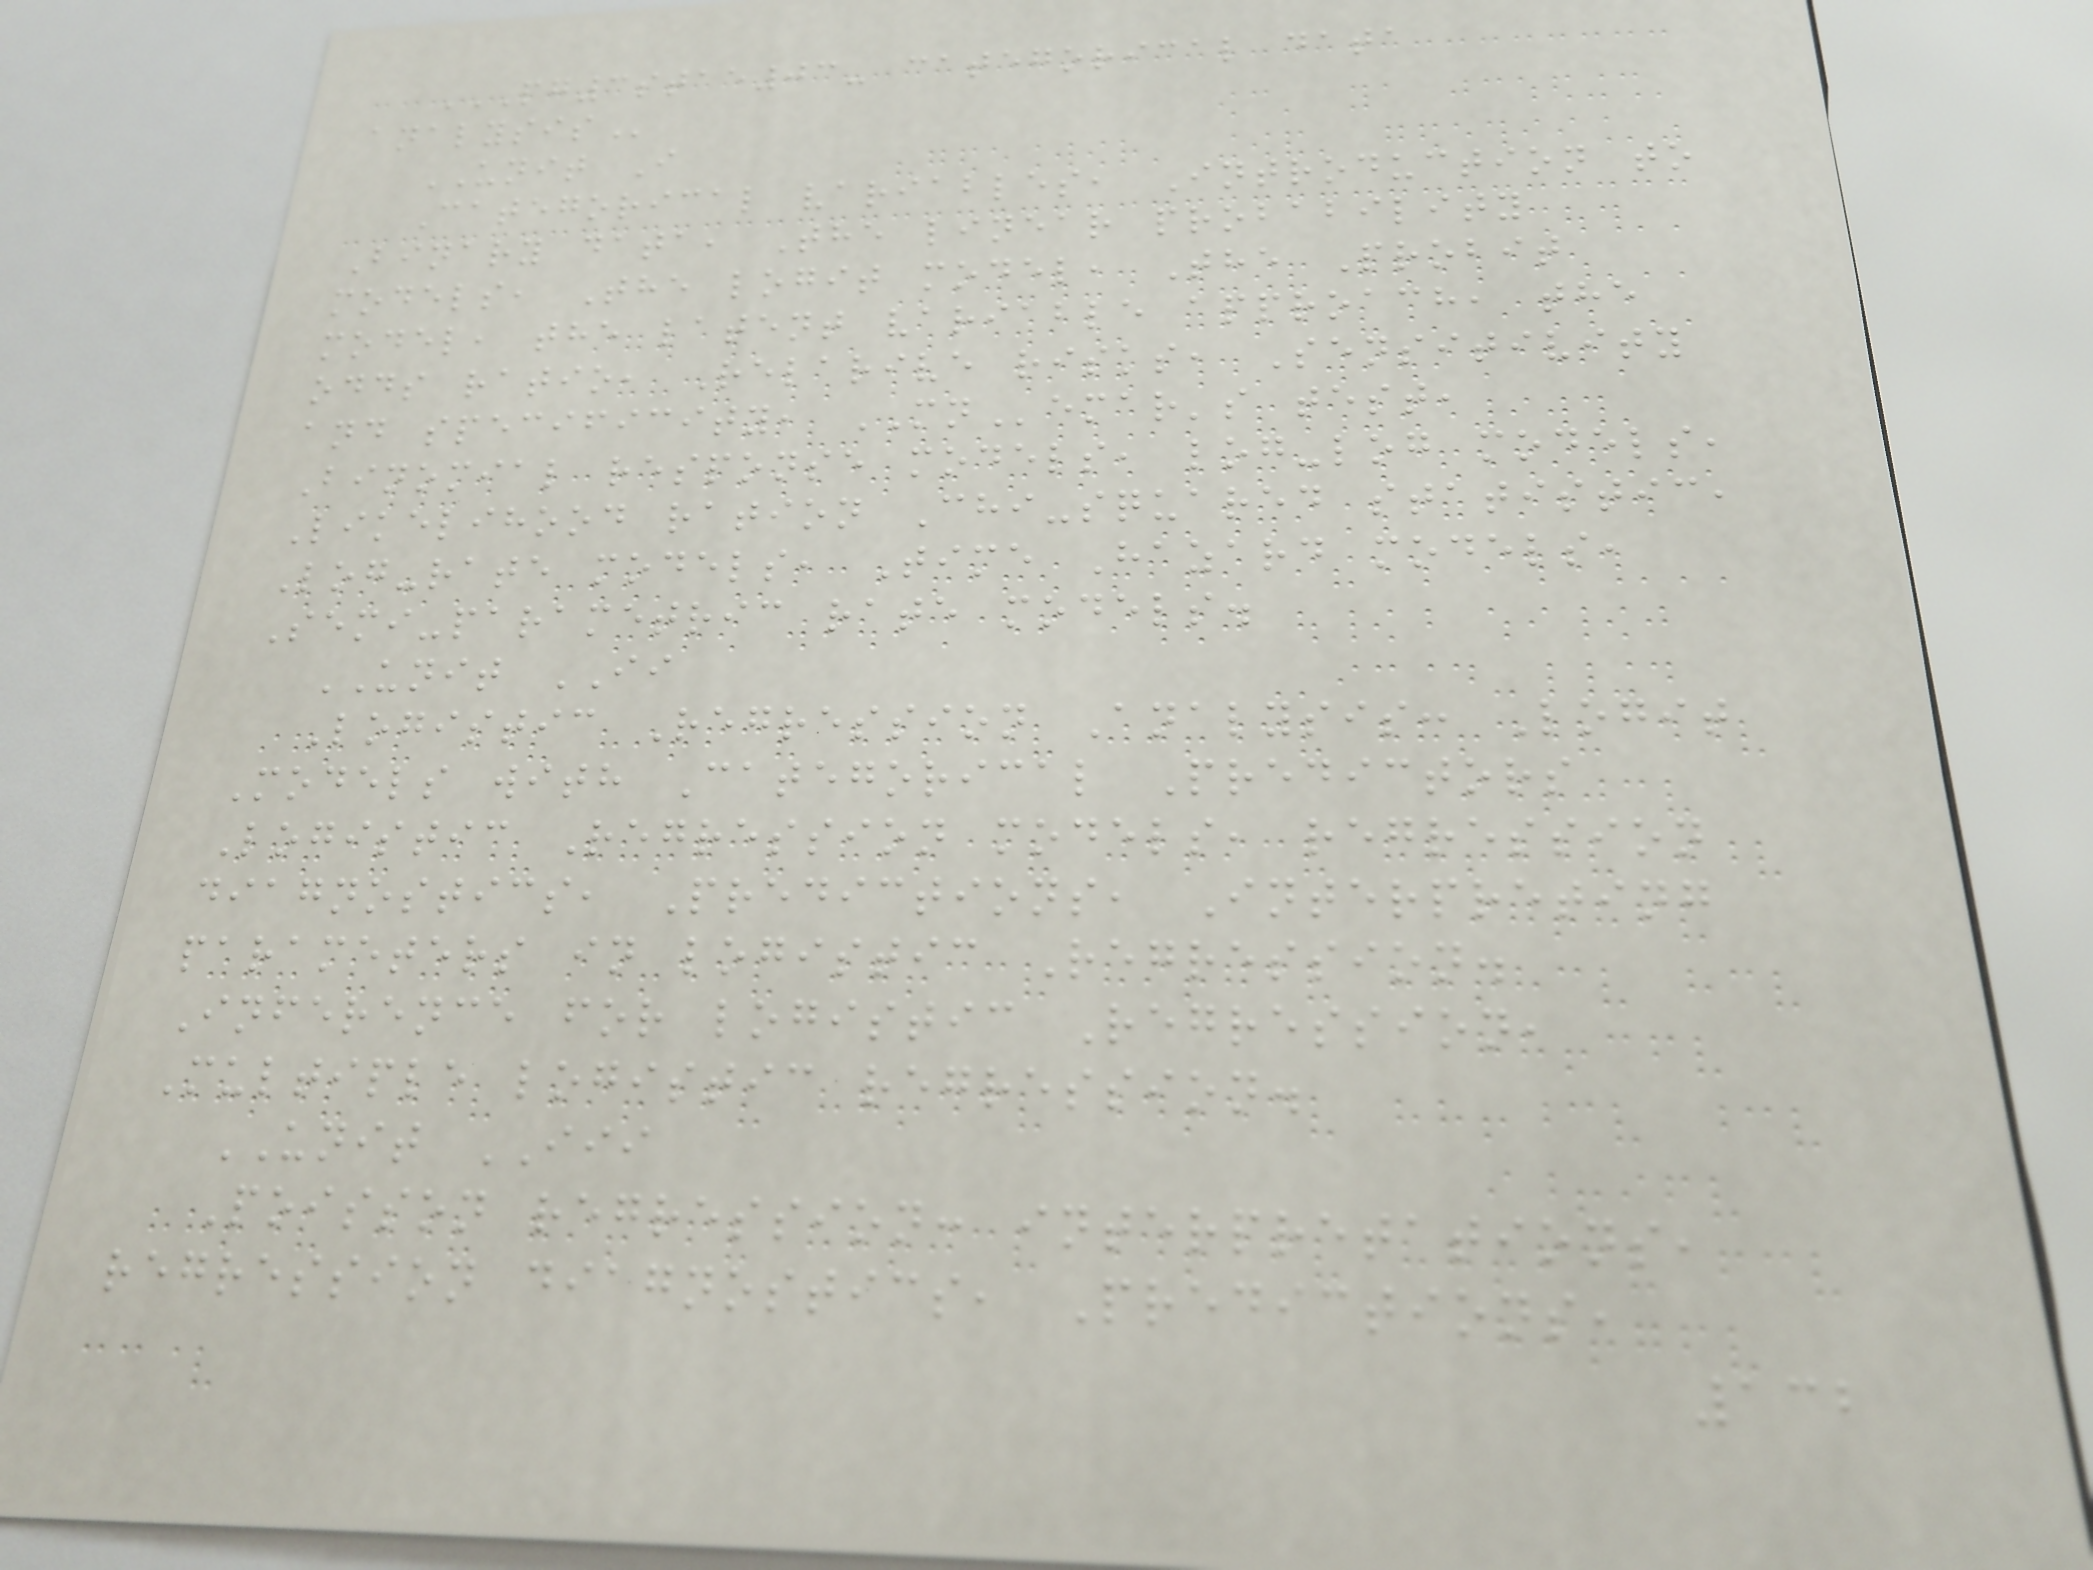PG3STAE03- CATEGORICAL DATA
ANALYSIS
UNIT I
Categorical variables, Introduction to
Binary data, The linear probability
models, The logit model, The Probit
model, the latent variable approach, the
odds ratio, Relarive risks, Sensitivity
and specificity, MNemar's test,
Binomial response models, log-log models,
Likelihood ration Chi-squared statistic,
Log-rate models, Time Hazard models,
Semi-parametric rate models.
UNIT II
Logistic Regression Analysis: Logit
Models with Categorical Predictors
Logistic Regression models, regression
diagnostics, Predictions, Interpreting
parameters in logistic Regression.
Inference for logistic Regression,
Multiple logistic regression.
UNIT III
Poisson regression: interpretations,
regression diagnostics, Predictions,
132
